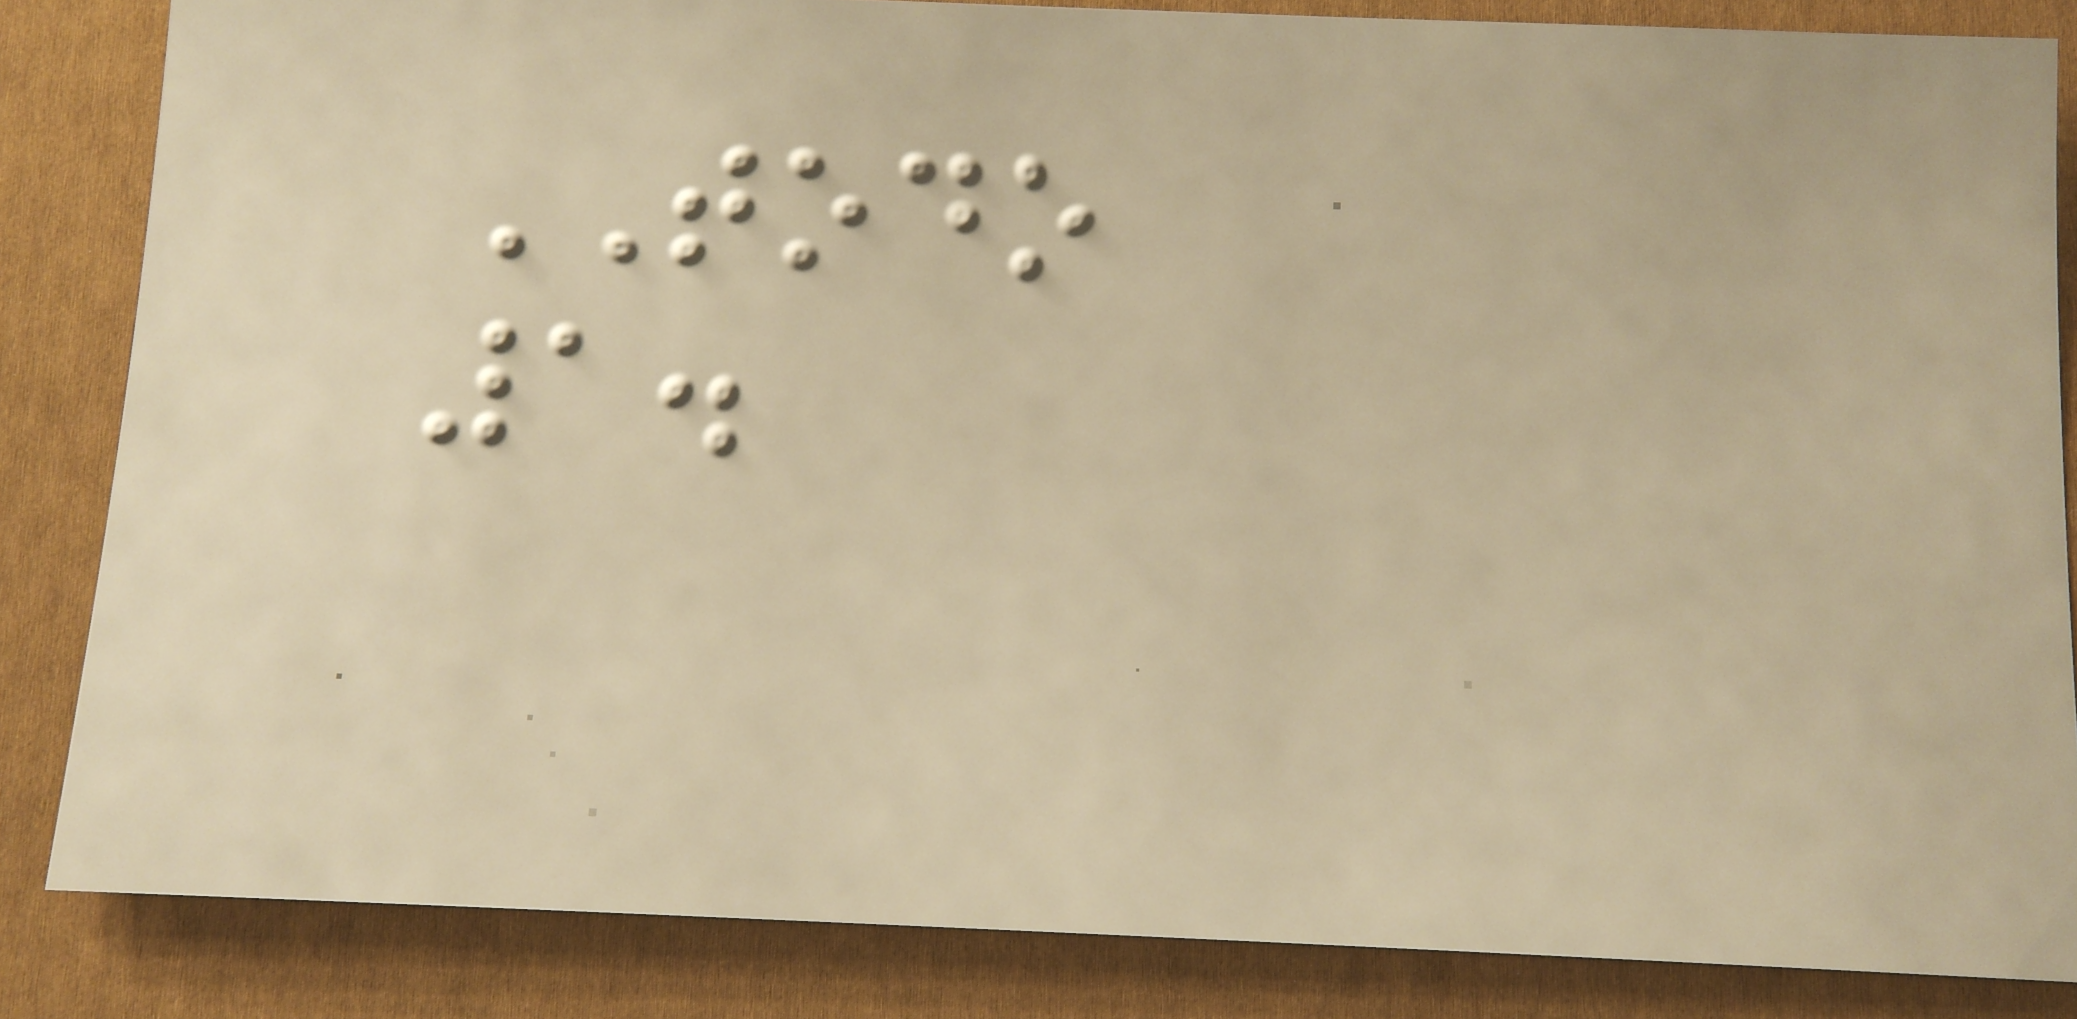TODO
1.
